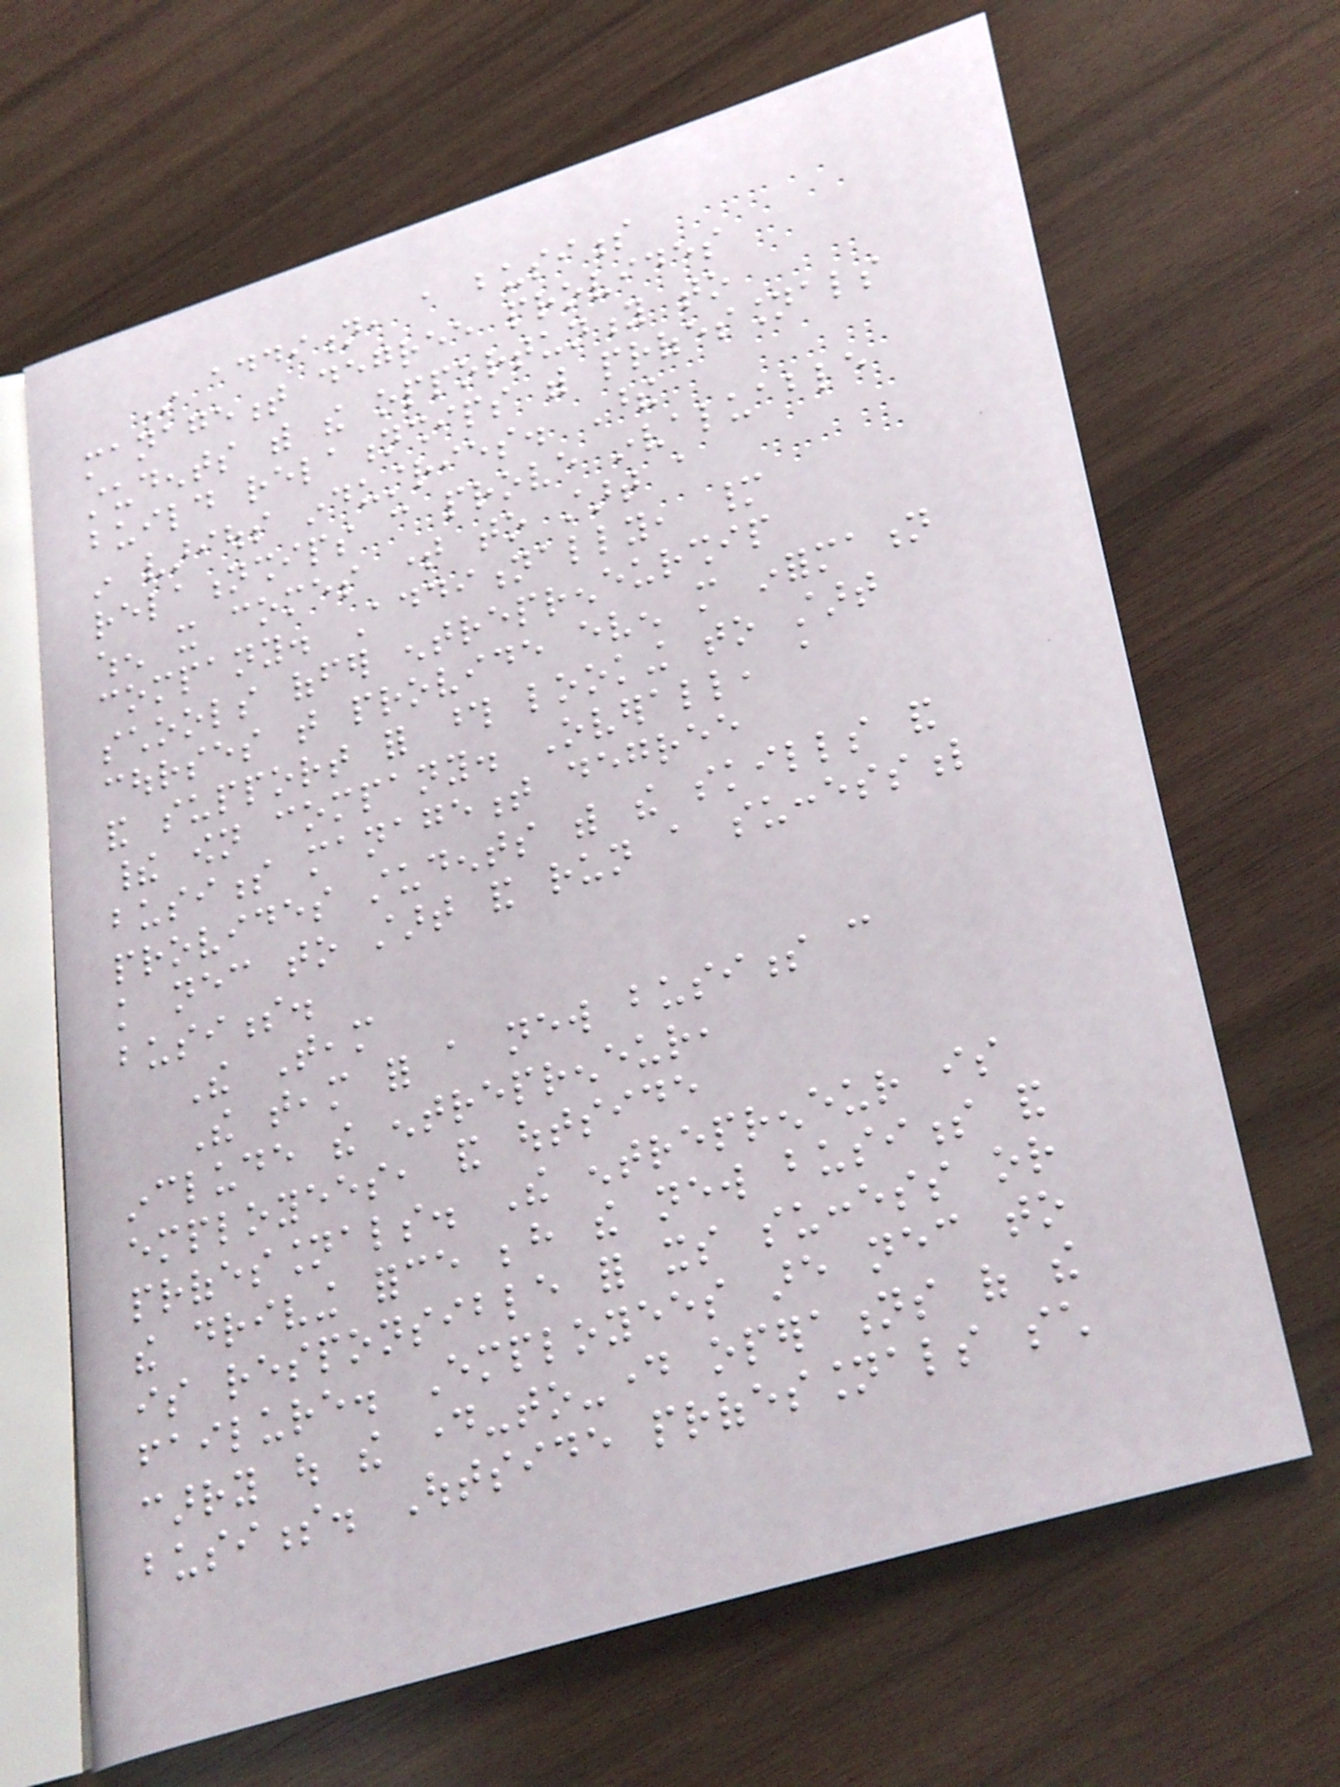In addition, a business
management degree provides
students with the opportunity to
build relationships with professionals
in various industries. These
relationships can prove invaluable
when it comes time to start a
company. Additionally, many
schools offer entrepreneurship
courses that provide even more information
and support for those looking to start
their own company. Overall, a
business management degree
provides students with the skills and
knowledge necessary to start and run a successful
business.
The Team
The team for a new business can
include the entrepreneur,
employees, and outside
professionals. The entrepreneur is
the driving force behind the new business and
is responsible for its success or
failure. Employees are necessary to
carry out the day-to-day operations of the
business. Outside professionals such
